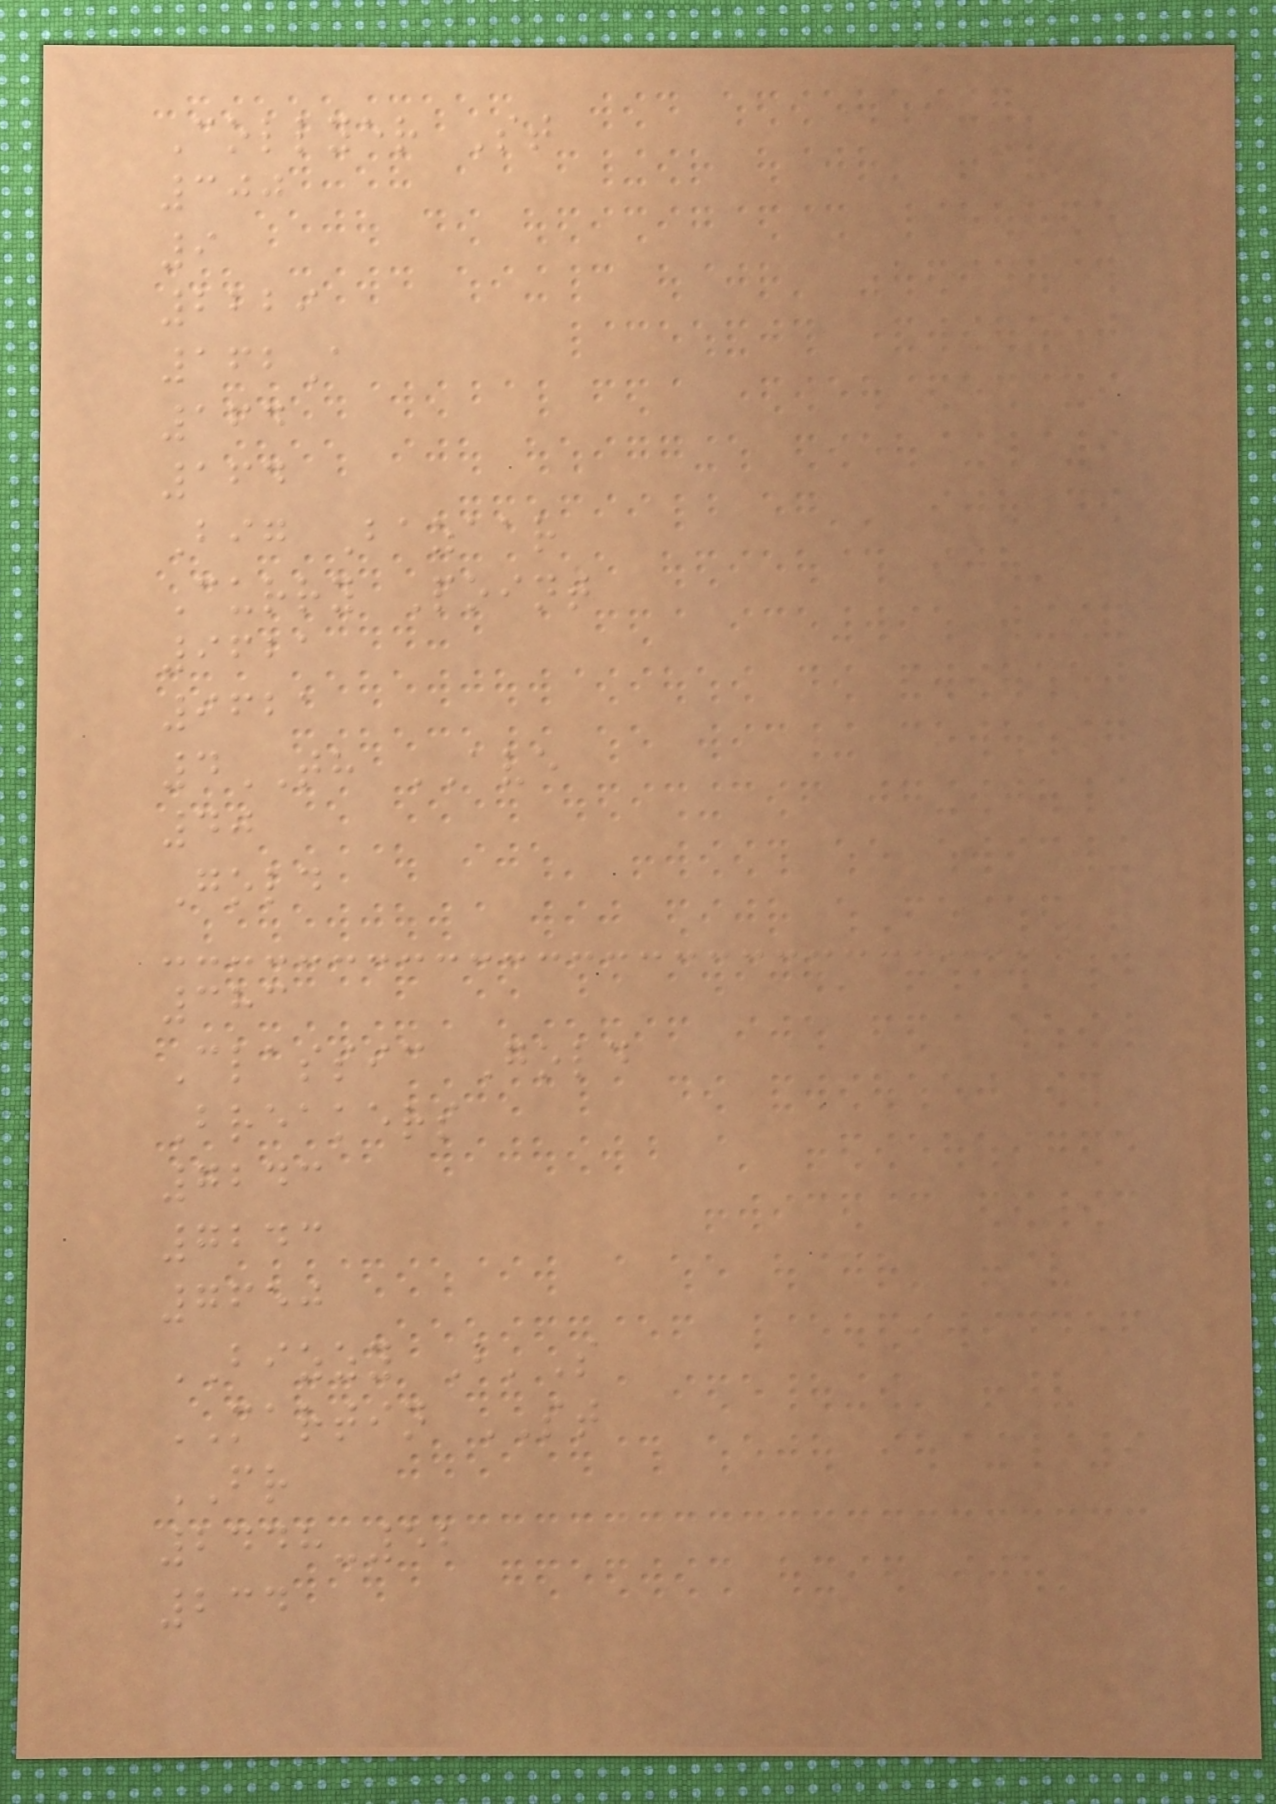Collyer St
300
9
2229
162A
164
164
Big Bazaar
Curry Point
9621
9621
4TH AVE
40
Gold
383
Classic Gold
Breakers
7243
7243
7650
BIZZY B'S
MARTIN ST
FR
2448-52
234
